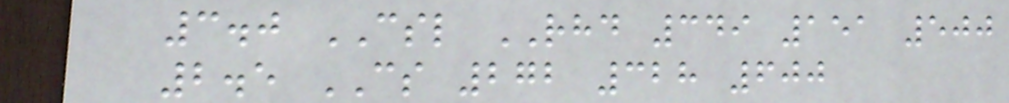3.0 CSL RHD 349 151 500
2.5 CS 272 328 600
